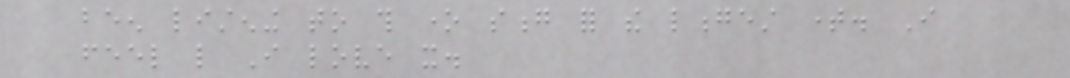been listening to this one song for the longest time. I
feel like I love it.
